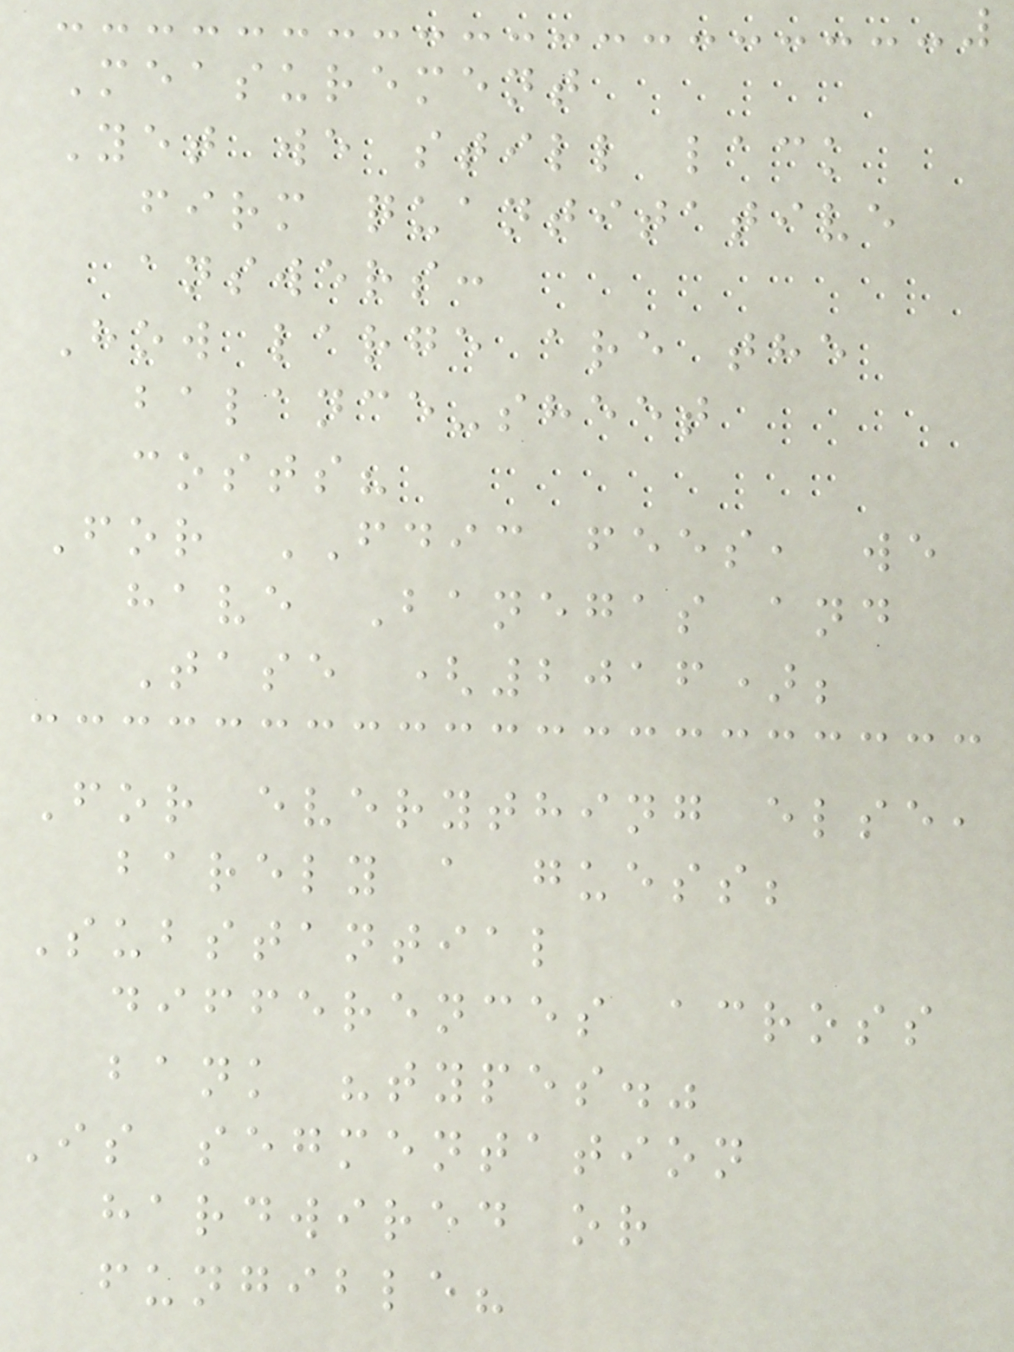Measurement
Yet we still lack
firm quantitative
answers:
How large are the
balance-sheet
costs?
For FDIC fees, we
have Banegas and
Tase (2016);
For everything else,
barely a guess;
Substantial
differences across
bank "types."
Is segmentation
hardwired or
fungible?
